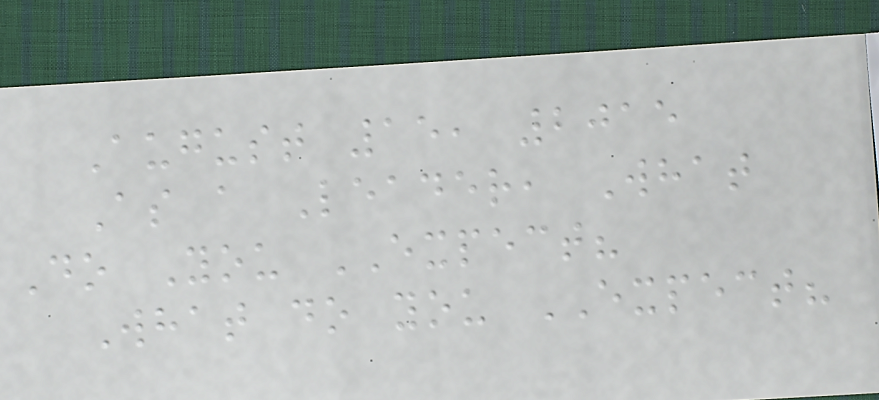August 15, 2015
As a Leader, What
Do You EXPECT?
What do you EXPECT?
